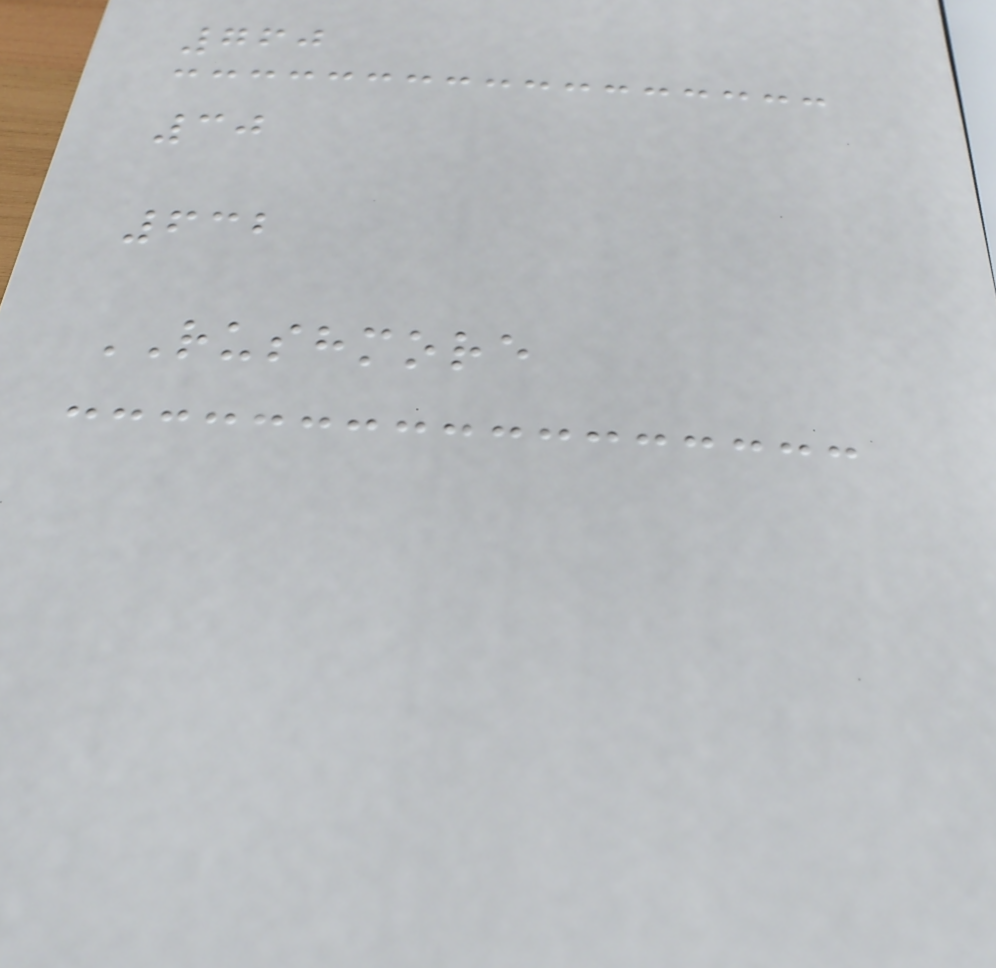760
30
632
RUSHMORE
